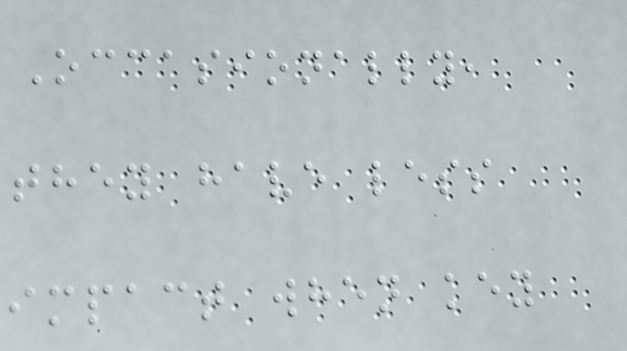Occasionally,
they have less
impact when key
